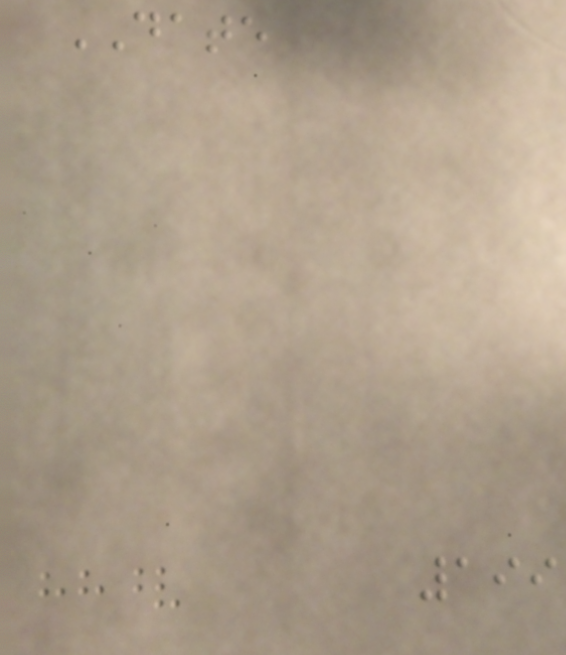DATE
199
